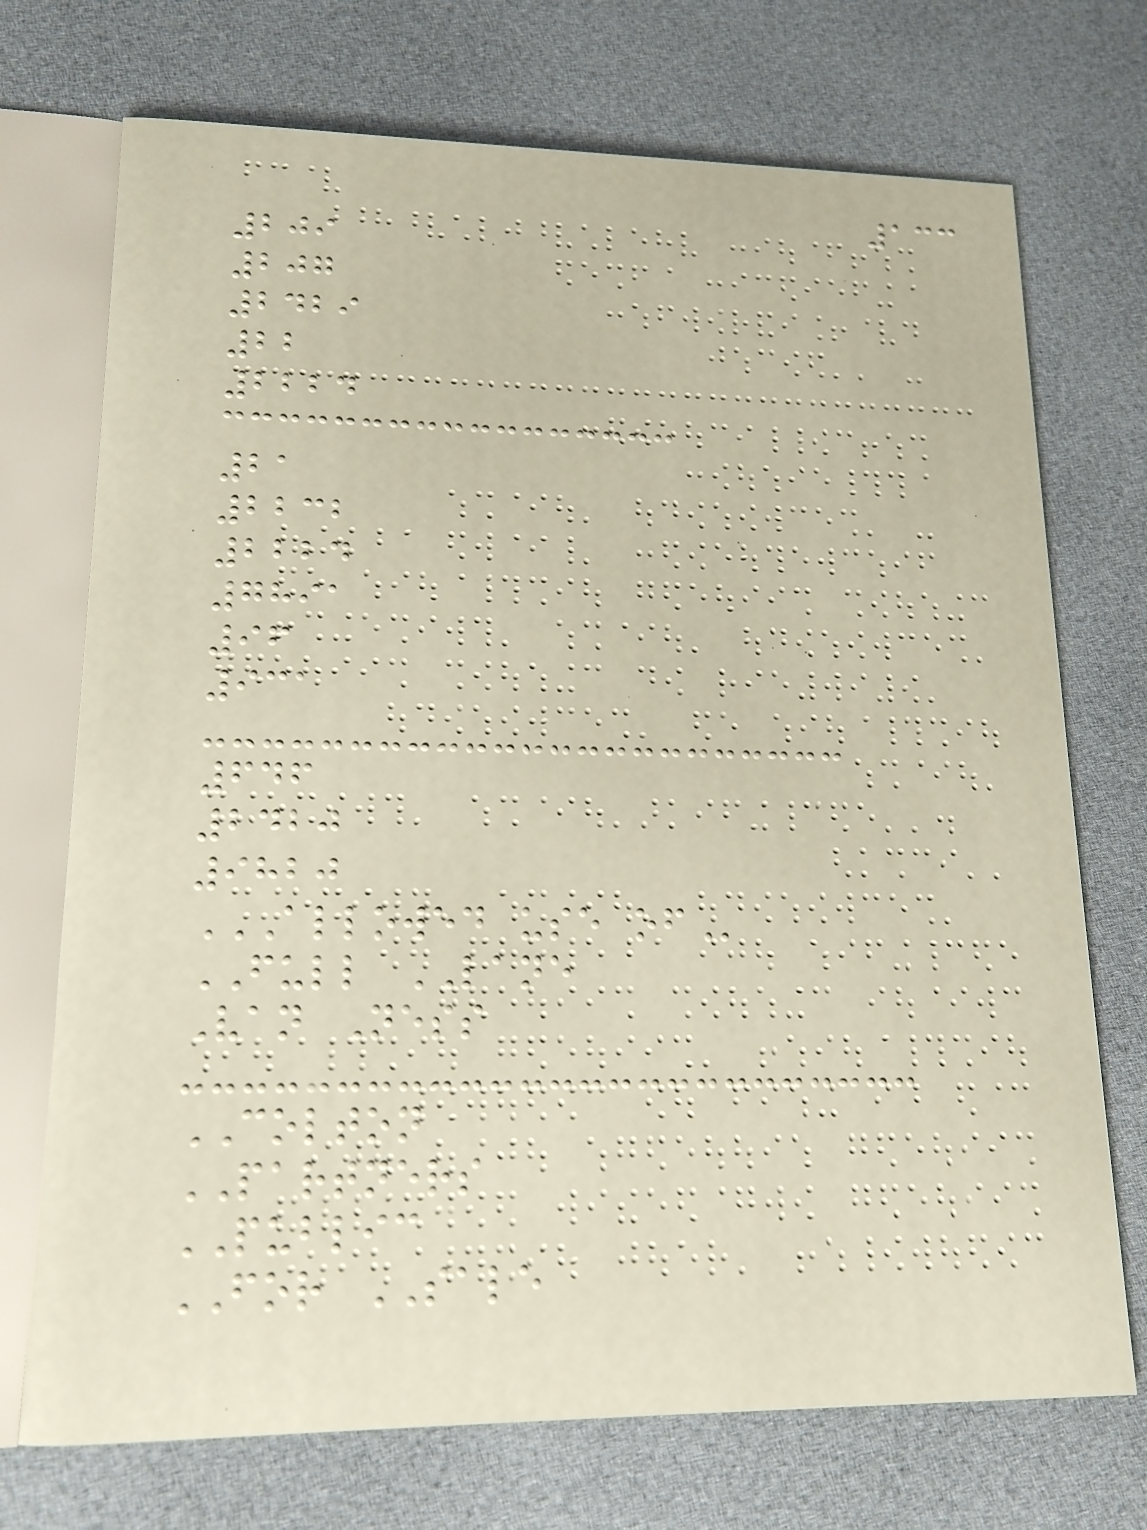133
209
207
2429
22
2224
21
2232
2224
7891
96
931
646
2420
9820
ALLOWED USE OF
FULL LANE
Van Ness
COLTON
PARTNERS
PUBLIC
FOR SALE
